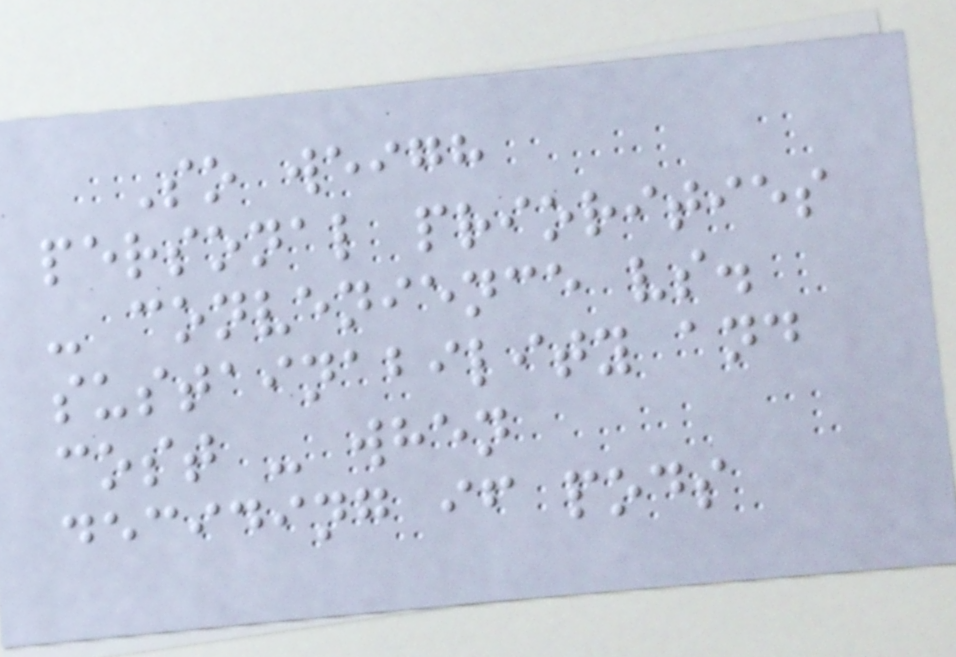So weigh
personal priorities
- convenience vs.
sustainability and
cost - when
deciding if pods
